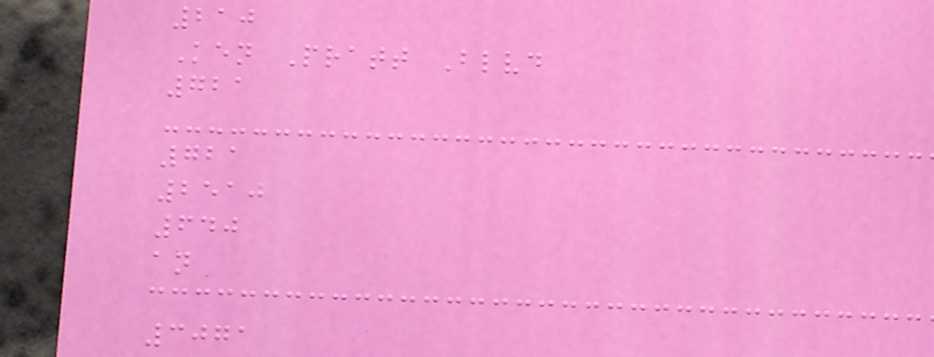210
Ken Pratt Blvd
721
721
2510
640
an
3071
